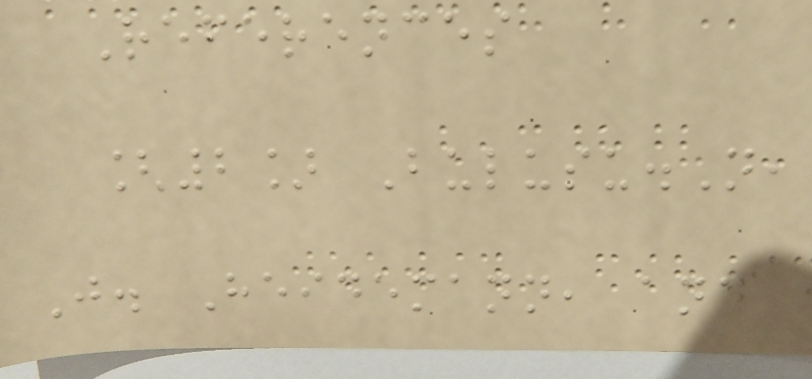References
[2] Bulusu.N,
J. Heidemann, and
